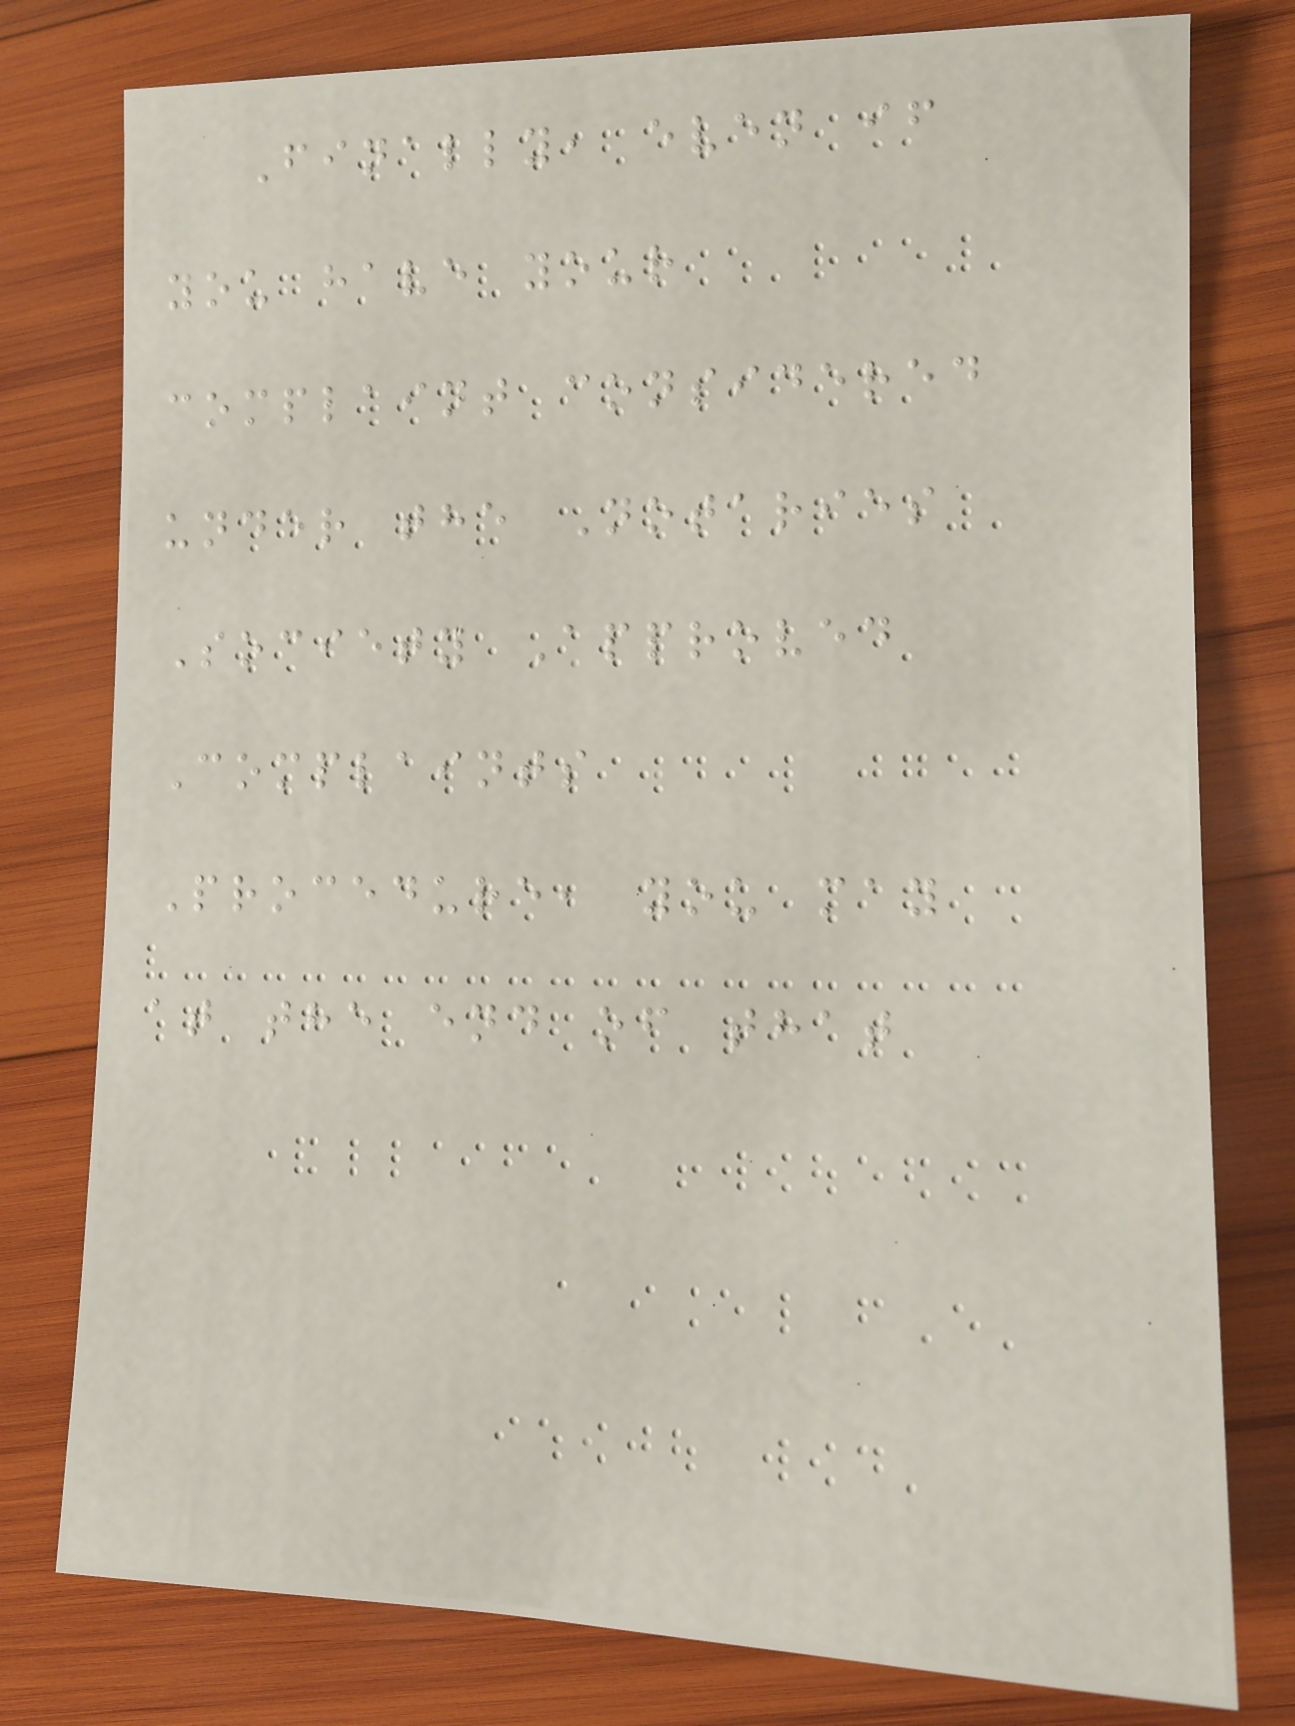Finally, even if
you have your
complaint considered
under the Notaries
Society Approved
Complaints
Procedure, you may
at the end of that
